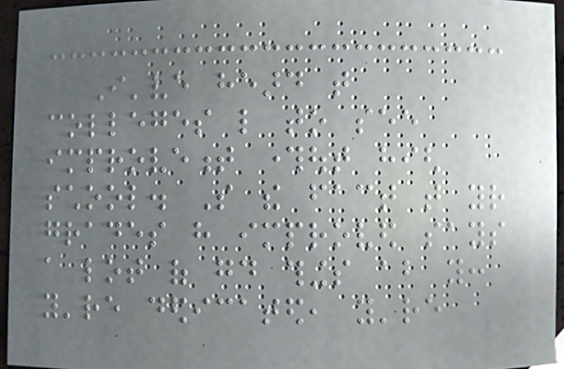I've heard that
colleges like to see
improvement throughout high
school. So the fact that your
grades have improved says
a lot of good things about you:
you're dedicated, you're
